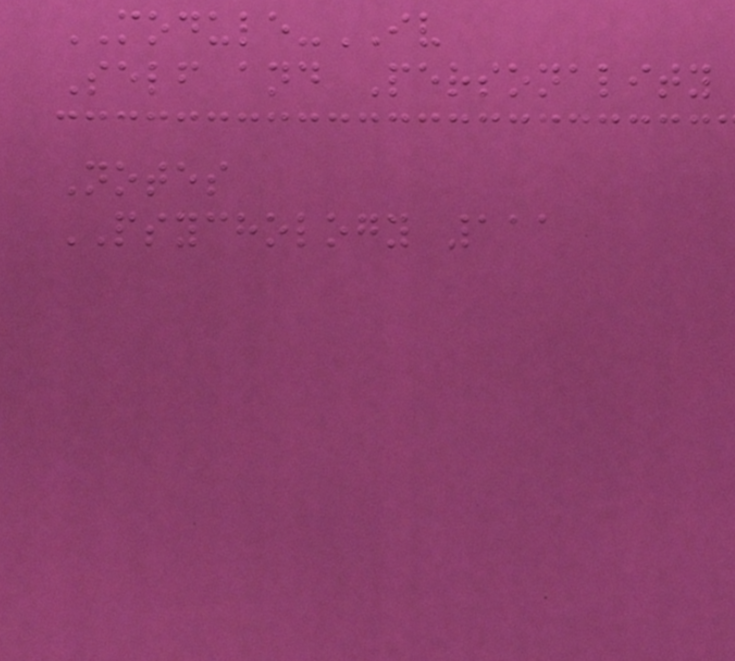MODULE-IV
Self and Personality
Notes
PSYCHOLOGY 111
